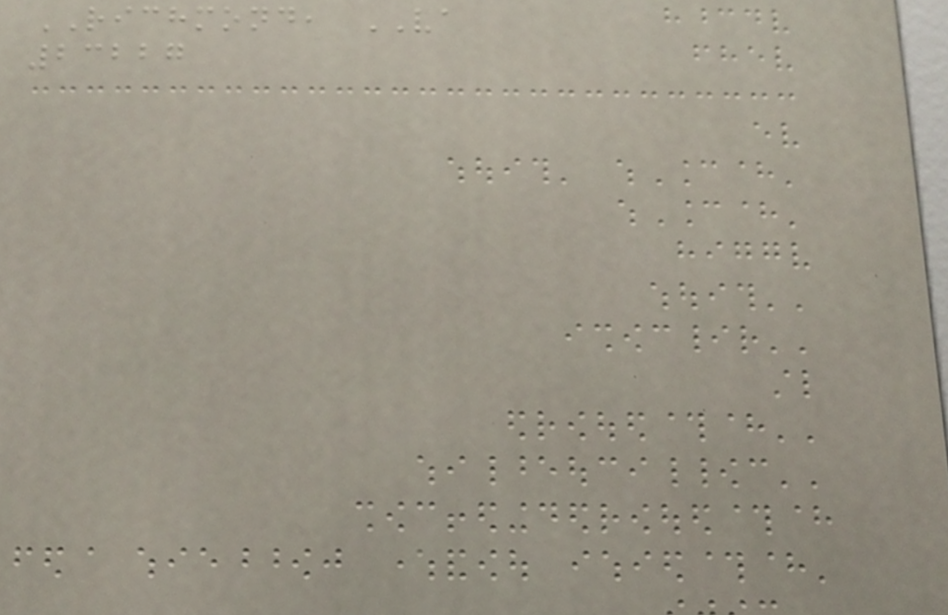RICHMOND, VA
23227
